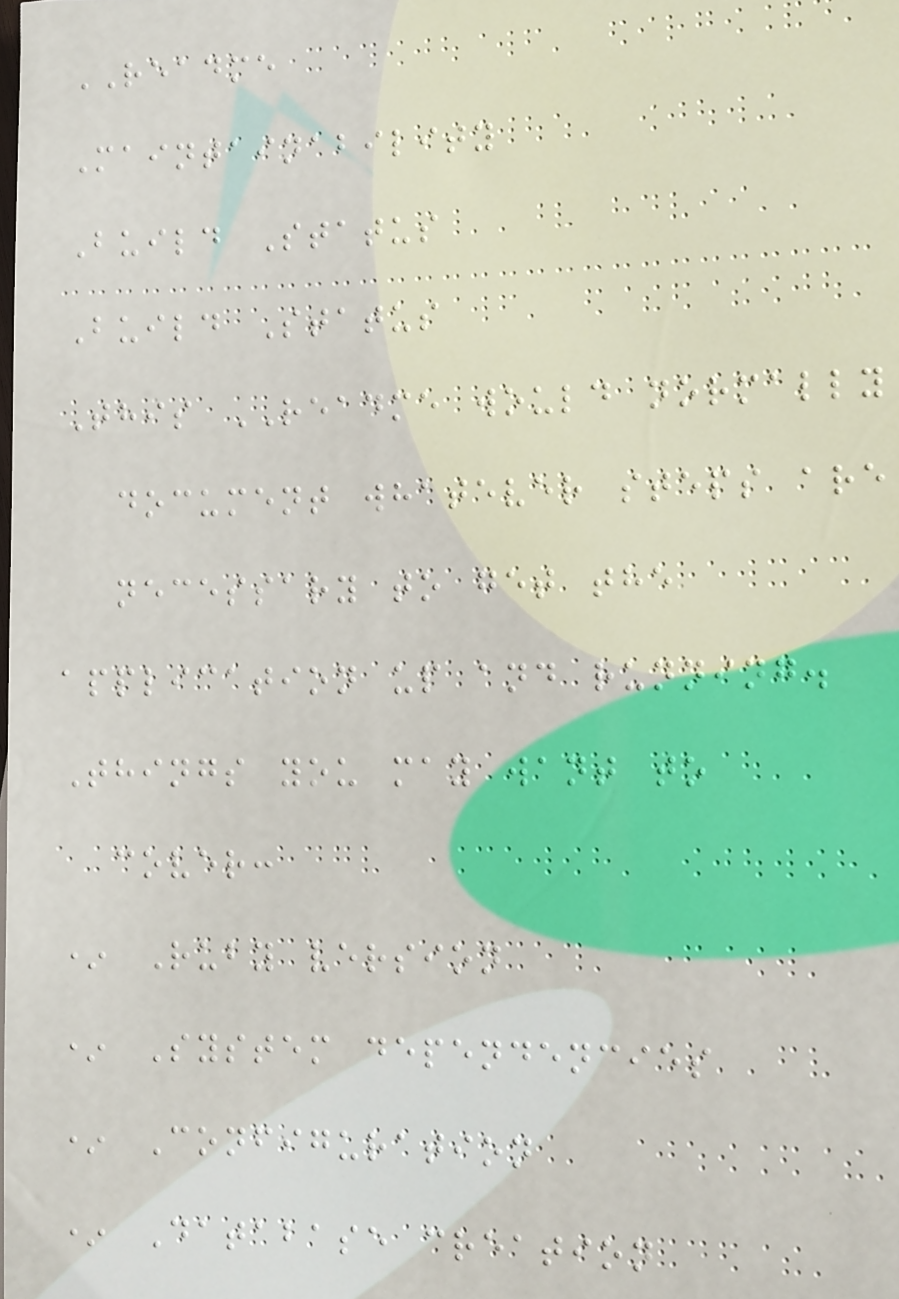README
Maintainability
Build Status
Build Status
This README would normally
document whatever steps are
necessary to get the
application up and running.
Things you may want to
cover:
* Ruby version
* System dependencies
* Configuration
* Database creation
